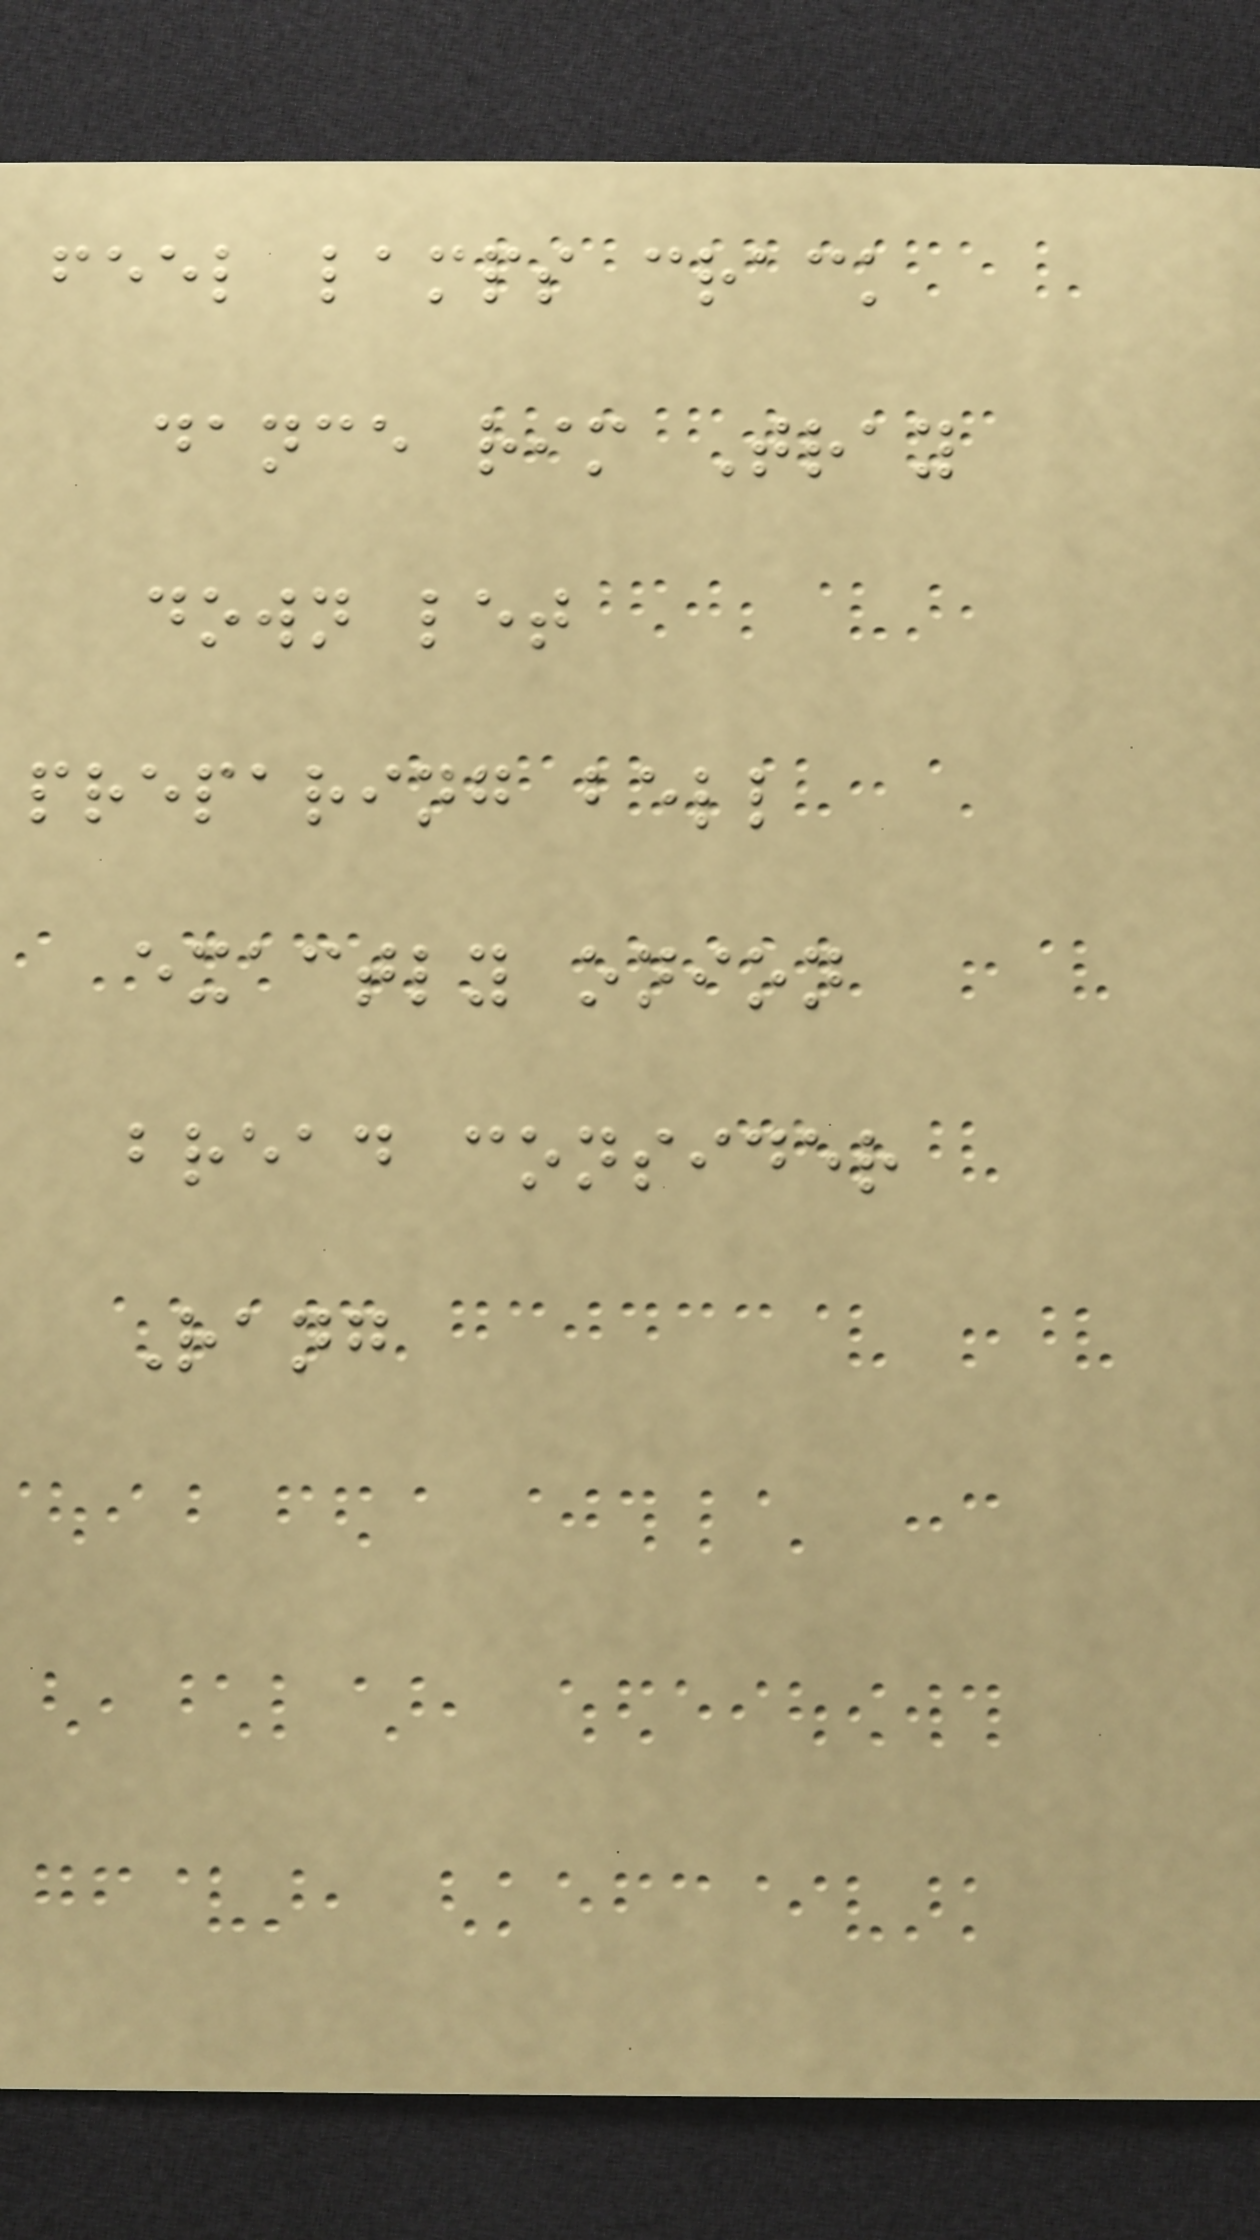feel lamps crack
dance rim Tray
down let
preparing bell
exactly onion
bread consider
Rang
